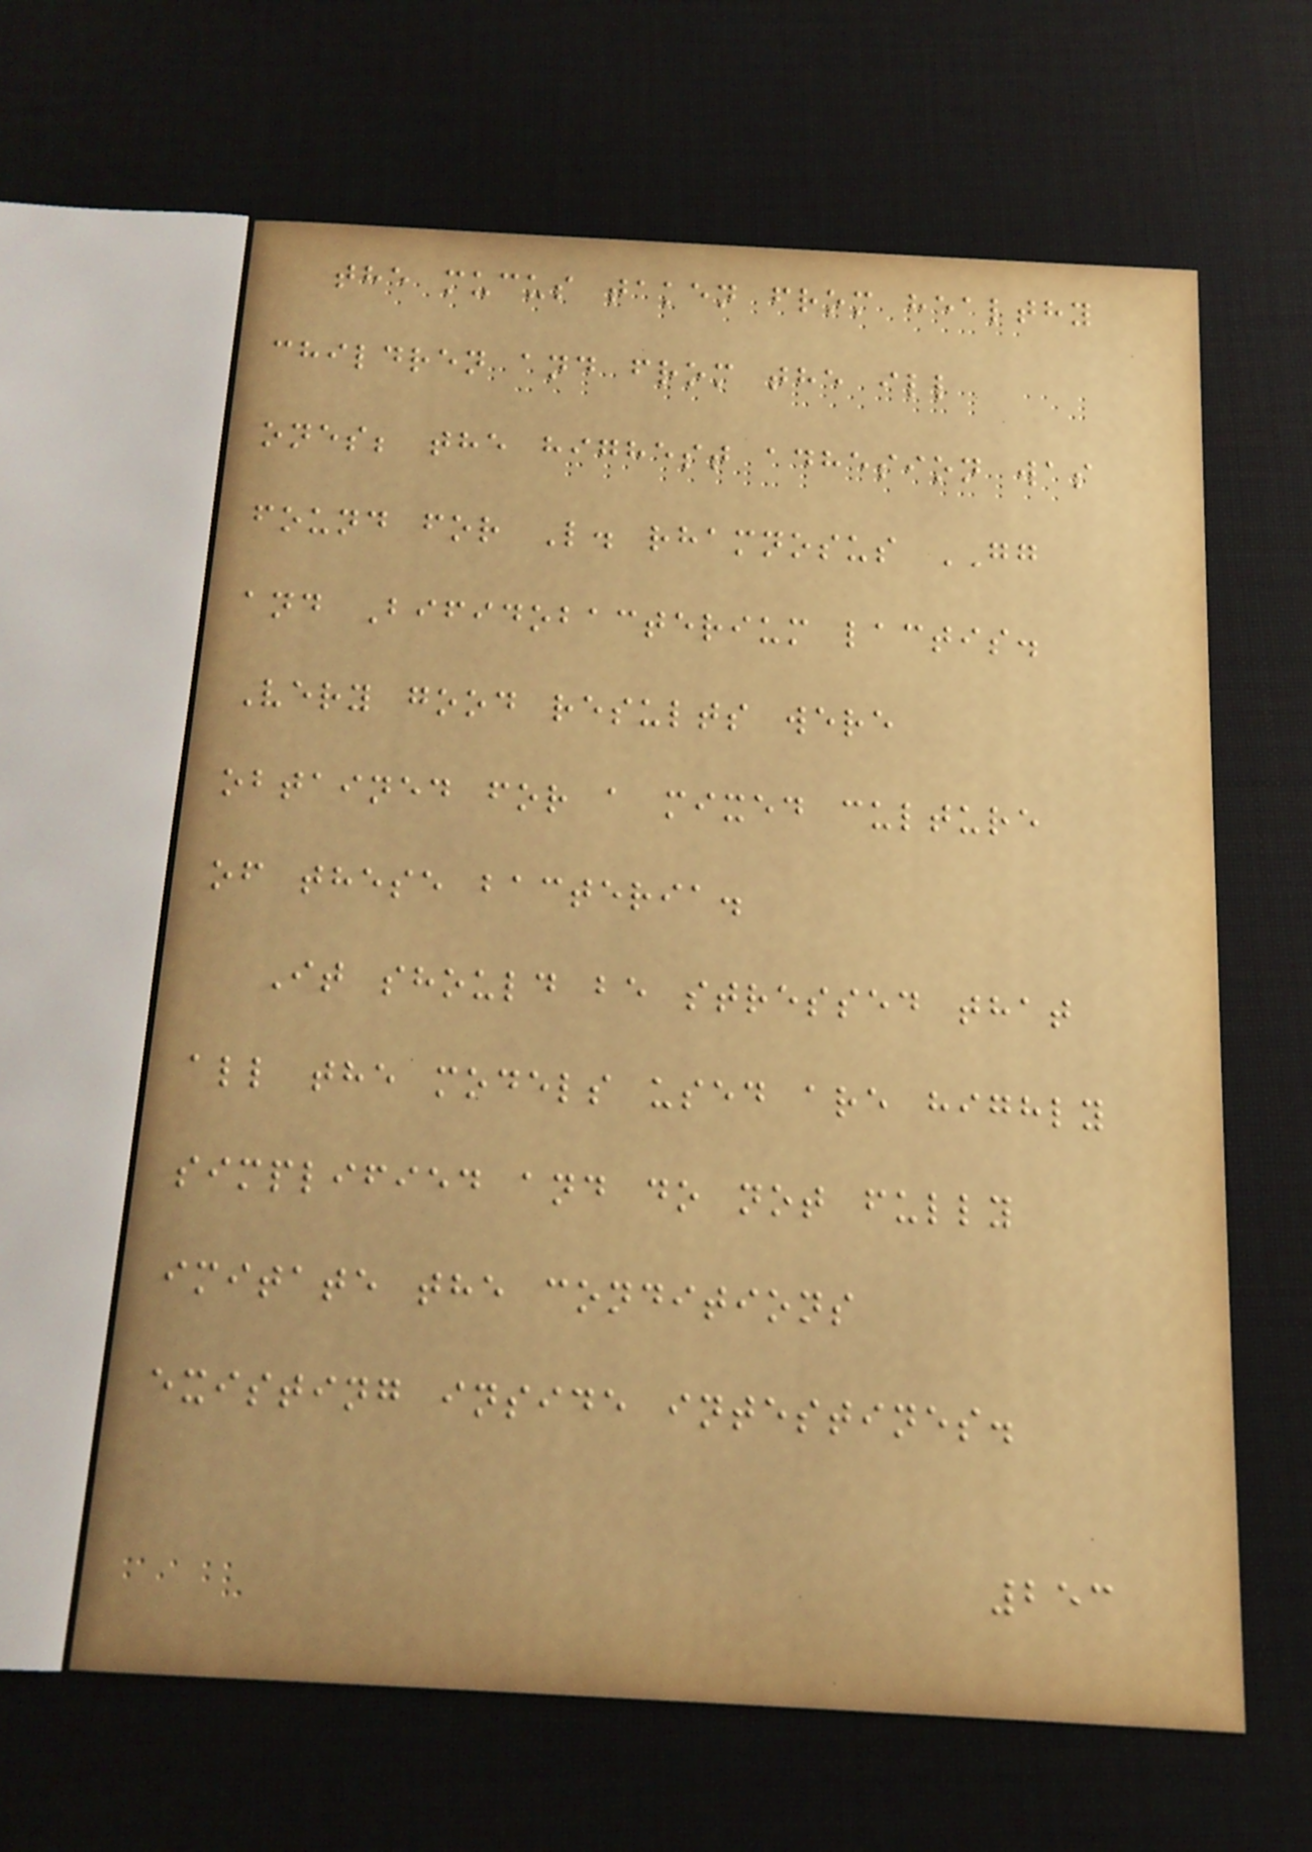the mucus taken from healthy
children and from the ill
ones; the highest adhesion was
found for L. rhamnosus GG
and Bifidobacterium lactis.
Very good results were
obtained for a mixed culture
of these bacteria.
It should be stressed that
all the models used are highly
simplified and do not fully
imitate the conditions
existing inside intestines.
253
